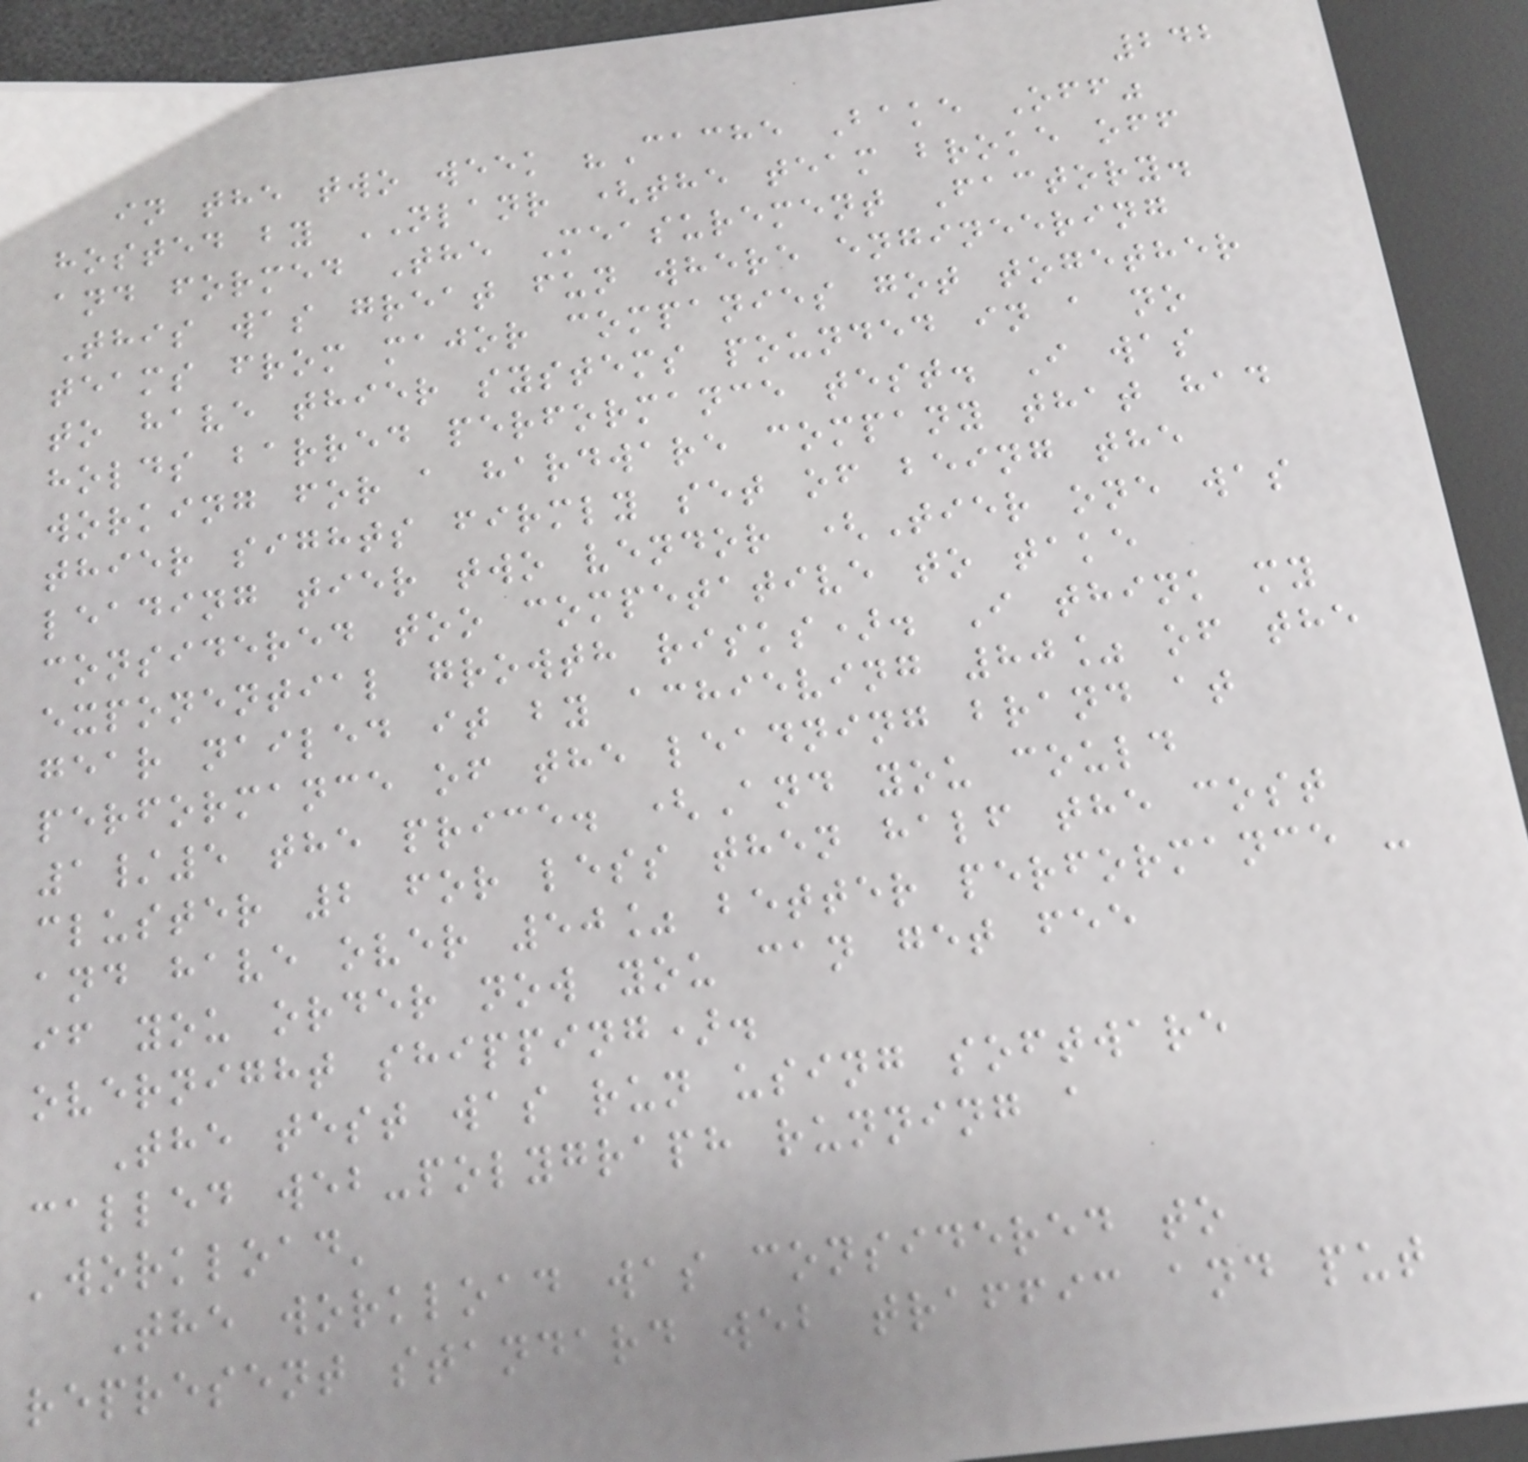242
in the two week "Cache Bake Off"
hosted by NLANR (the team broke off
and formed The Measurement Factory.
This was great fun where engineering
teams from major companies got together
to have thier systems pounded in a no
holds barred performance test. I was
working for a hardware company that had
thier sights firmly set of being the
leading tier two vendor (Tier one was
considered too competative to take
exponential growth risks). I think my
gear nailed it by achieving 80% of the
performance of the leadning brand at
1/5 the price. (And you could
cluster 2 for less then half the cost
and have over 50% better performance -
if you order now you can get fee
overnight shipping).
The test was run using software
called web-polygraph running a
'workload'
The workload was considered to
represent standard web traffic and put
